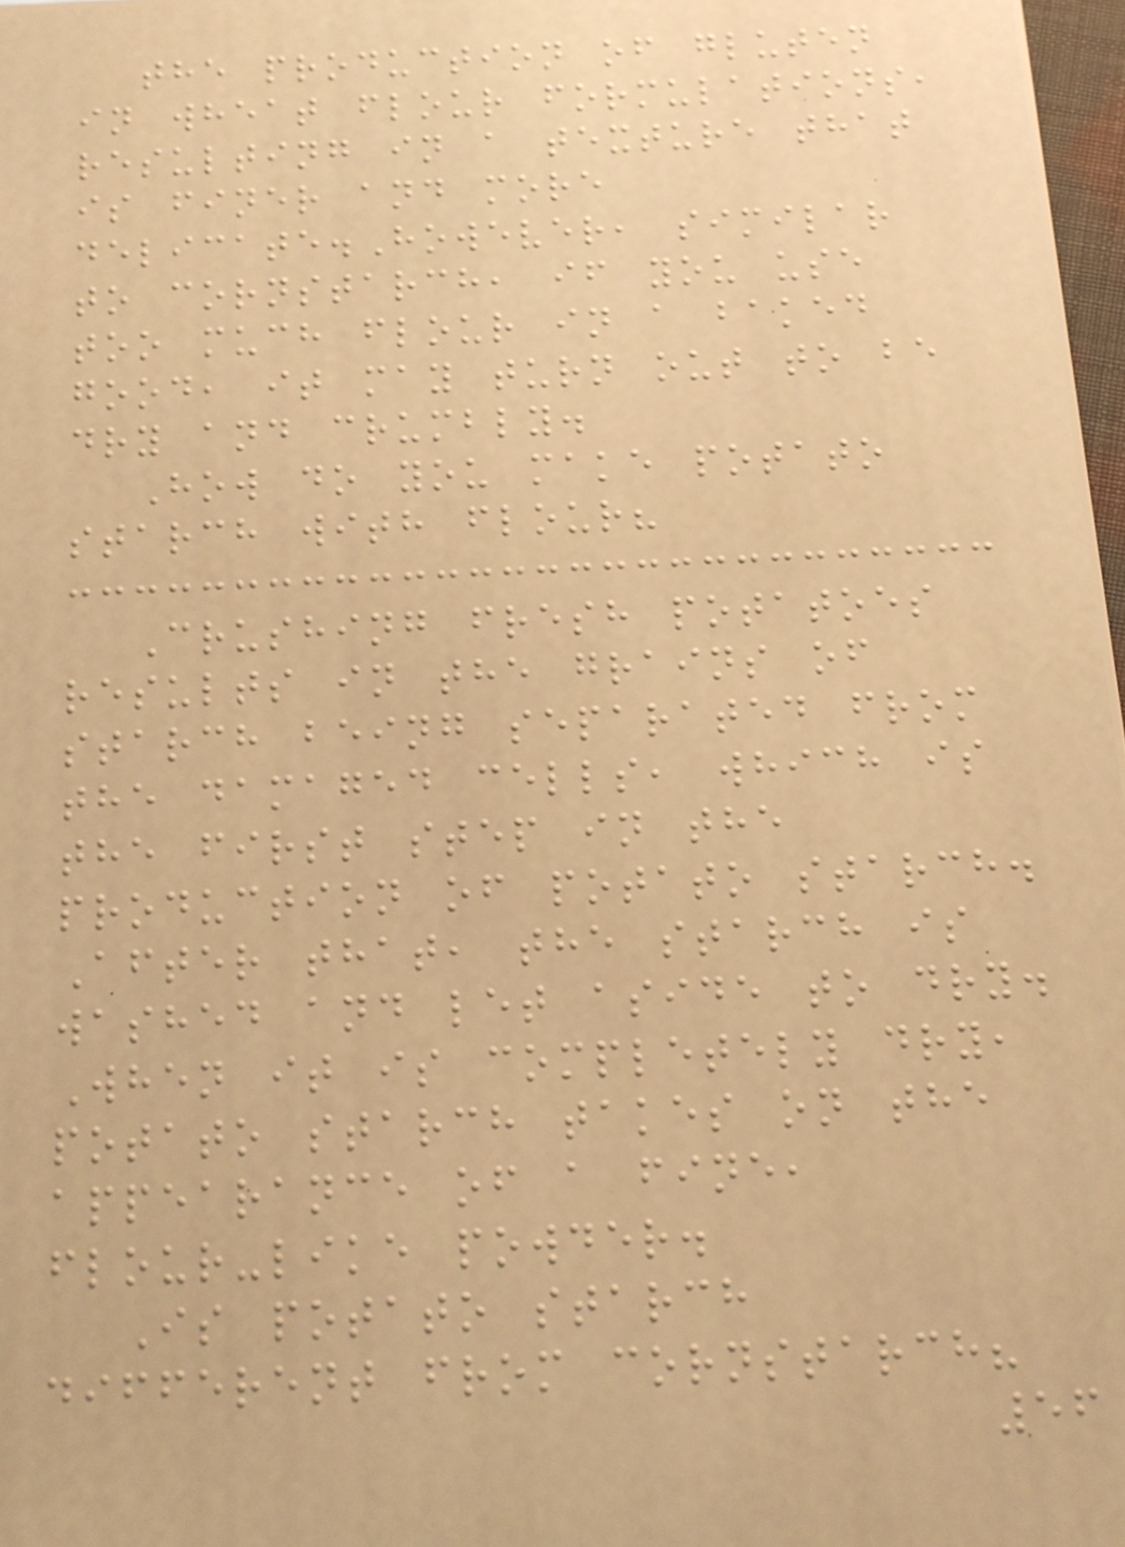the production of gluten
in wheat flour formulations,
resulting in a texture that
is finer and more
delicate.However, similar
to cornstarch, if you use
too much flour in a baked
good, it may turn out to be
dry and crumbly.
How do you make potato
starch with flour?
Crushing fresh potatoes
results in the grains of
starch being separated from
the damaged cells, which is
the first step in the
production of potato starch.
After that, the starch is
washed and let aside to dry.
When it is completely dry,
potato starch takes on the
appearance of a fine,
flour-like powder.
Is potato starch
different from cornstarch?
56
